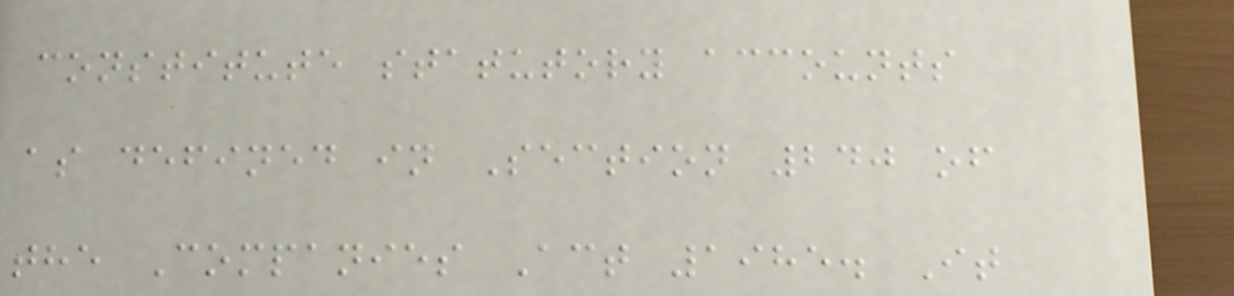constitute statutory accounts
as defined in Section 240 of
the Companies Act 1985. It
